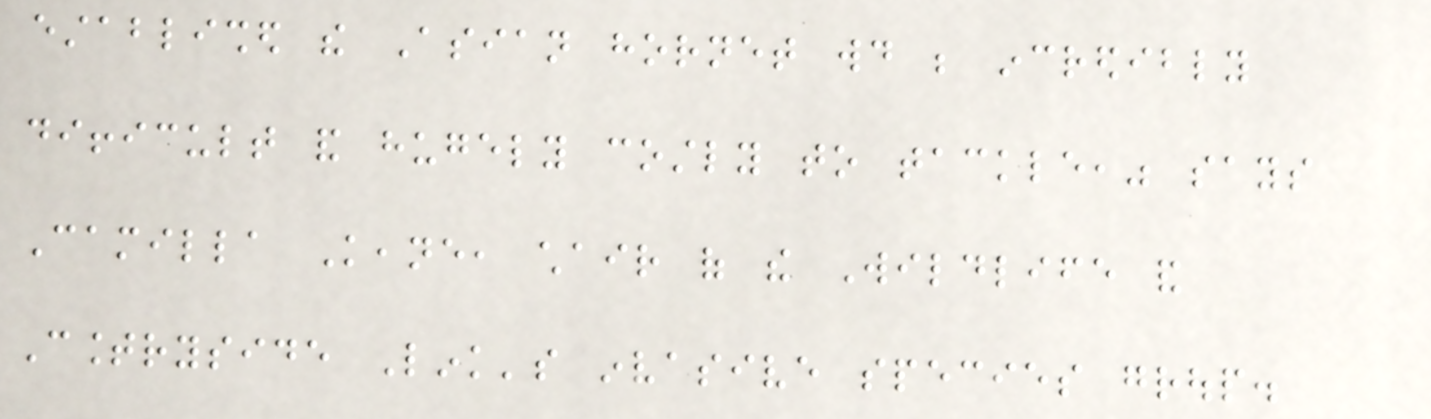established the Asian hornet would be incredibly
difficult and hugely costly to tackle," says
Camilla Keane, chair of the Wildlife and
Countryside Link's invasive species group.
